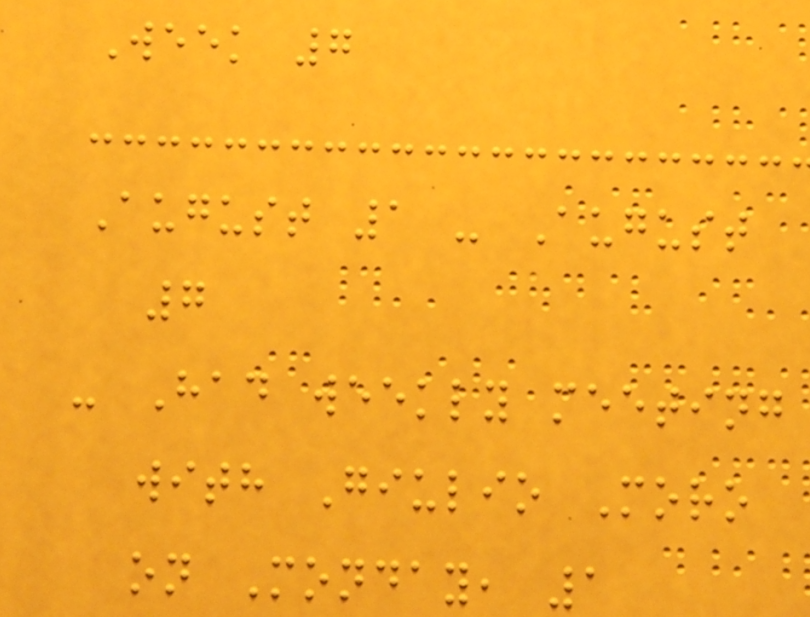Week 7
August 1 - August
7
- Had weekly meeting
with Giulio Moro
on Monday, 1
